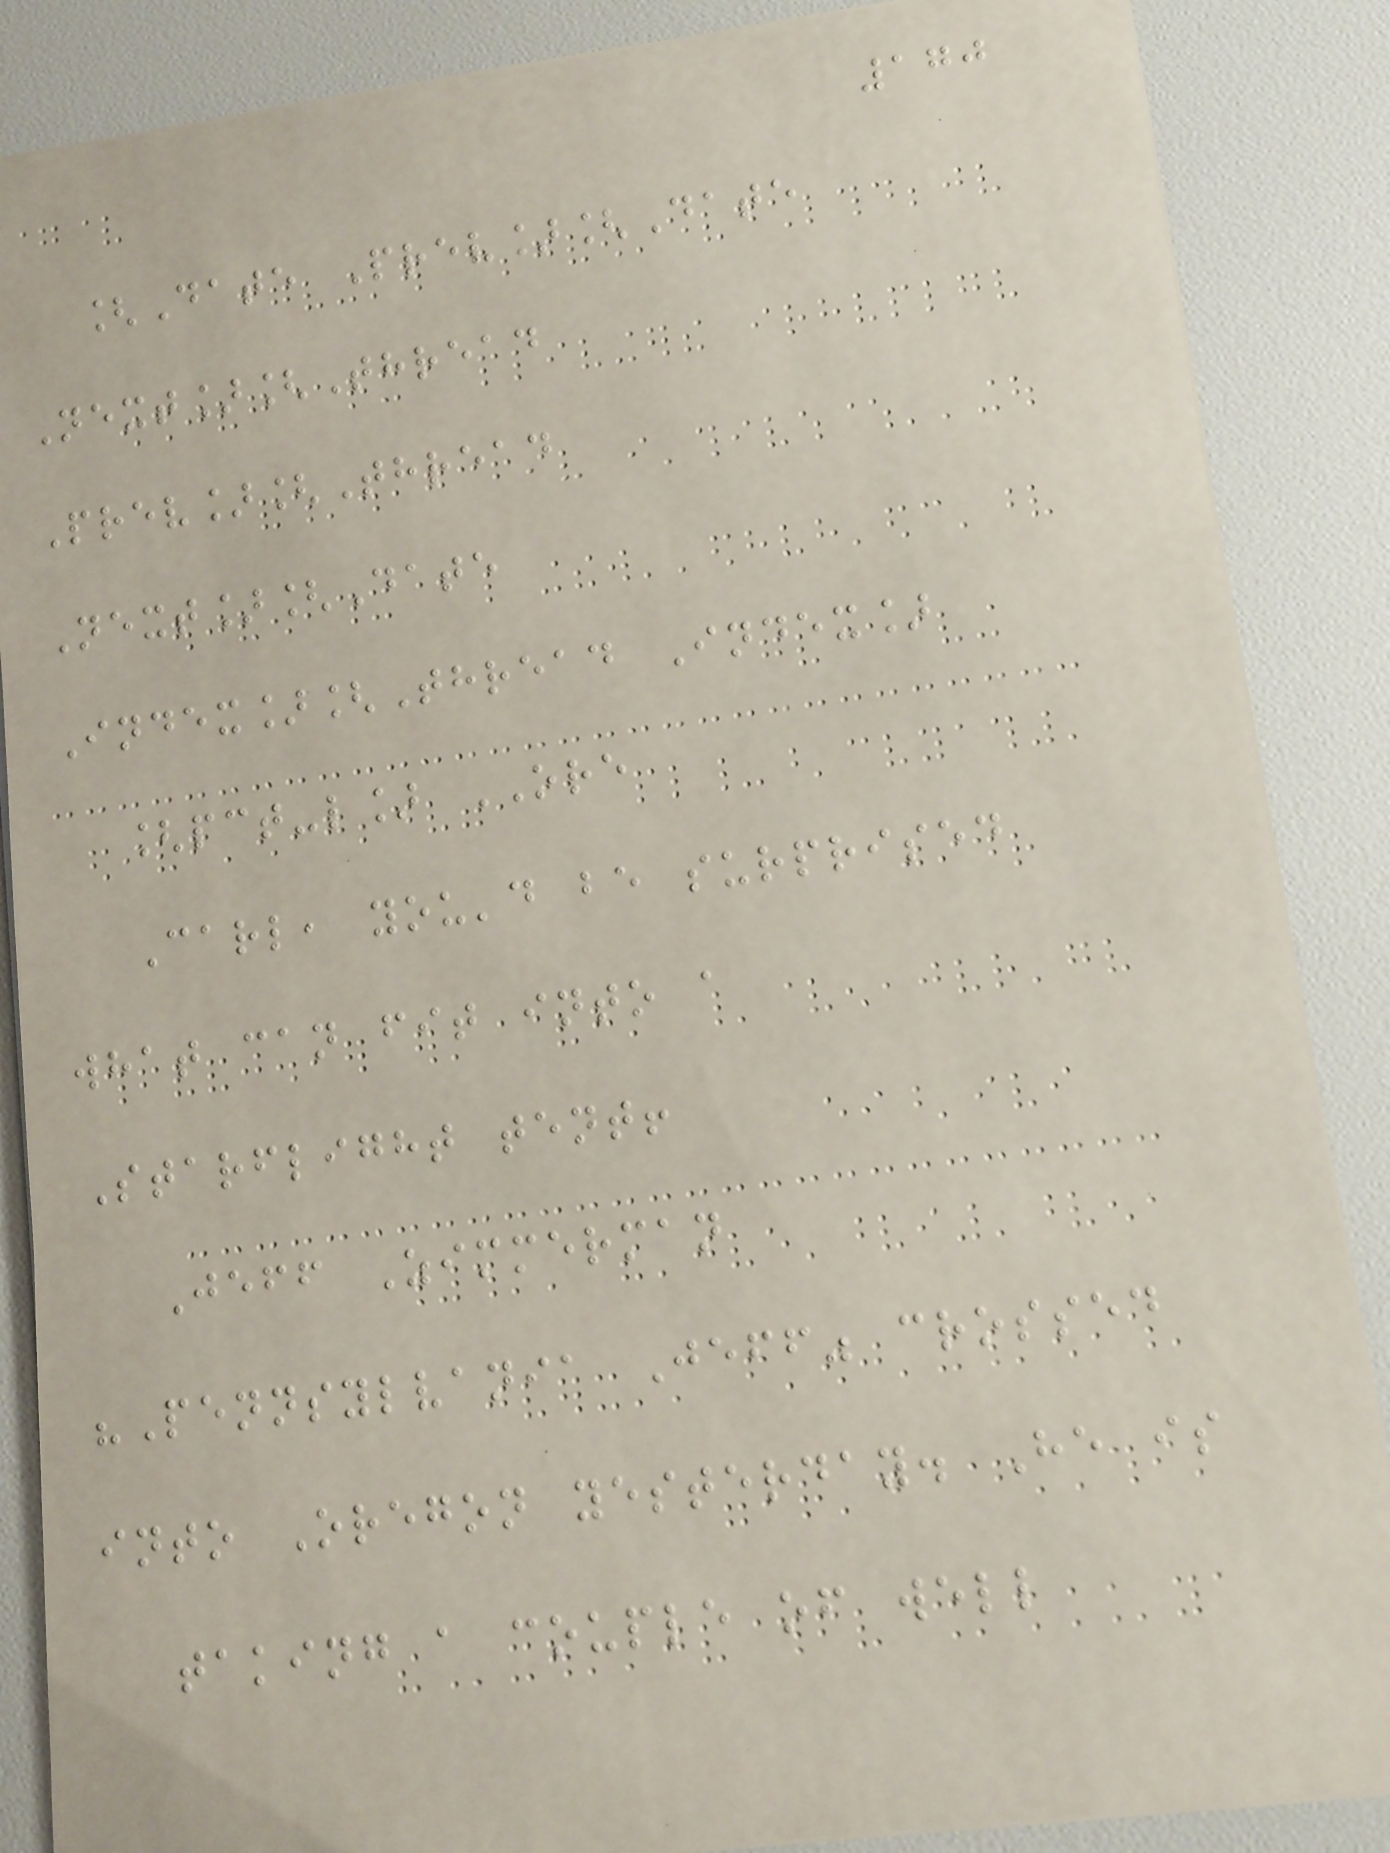170
[Date Prev][Date
Next][Thread
Prev][Thread
Next][Date
Index][Thread Index]
[pct-l] ORE
Carl, you'd be surprised
what can fit into a
Starflight tent!
Jeff Zimmerman
"Pennsylvania Jeff" crossed
into Oregon yesterday. He is
taking a couple of well
